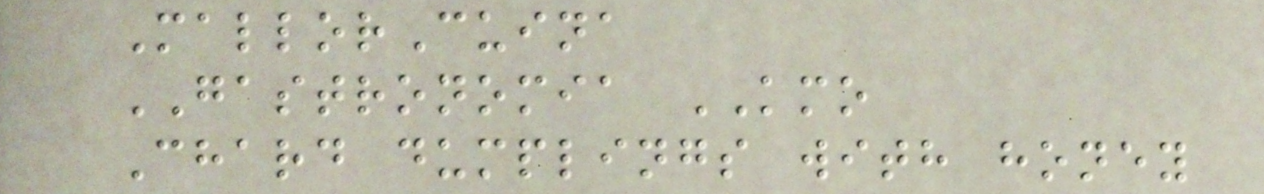MallorCuina
GASTRONOMIA KMO
Chard dumplings with honey
